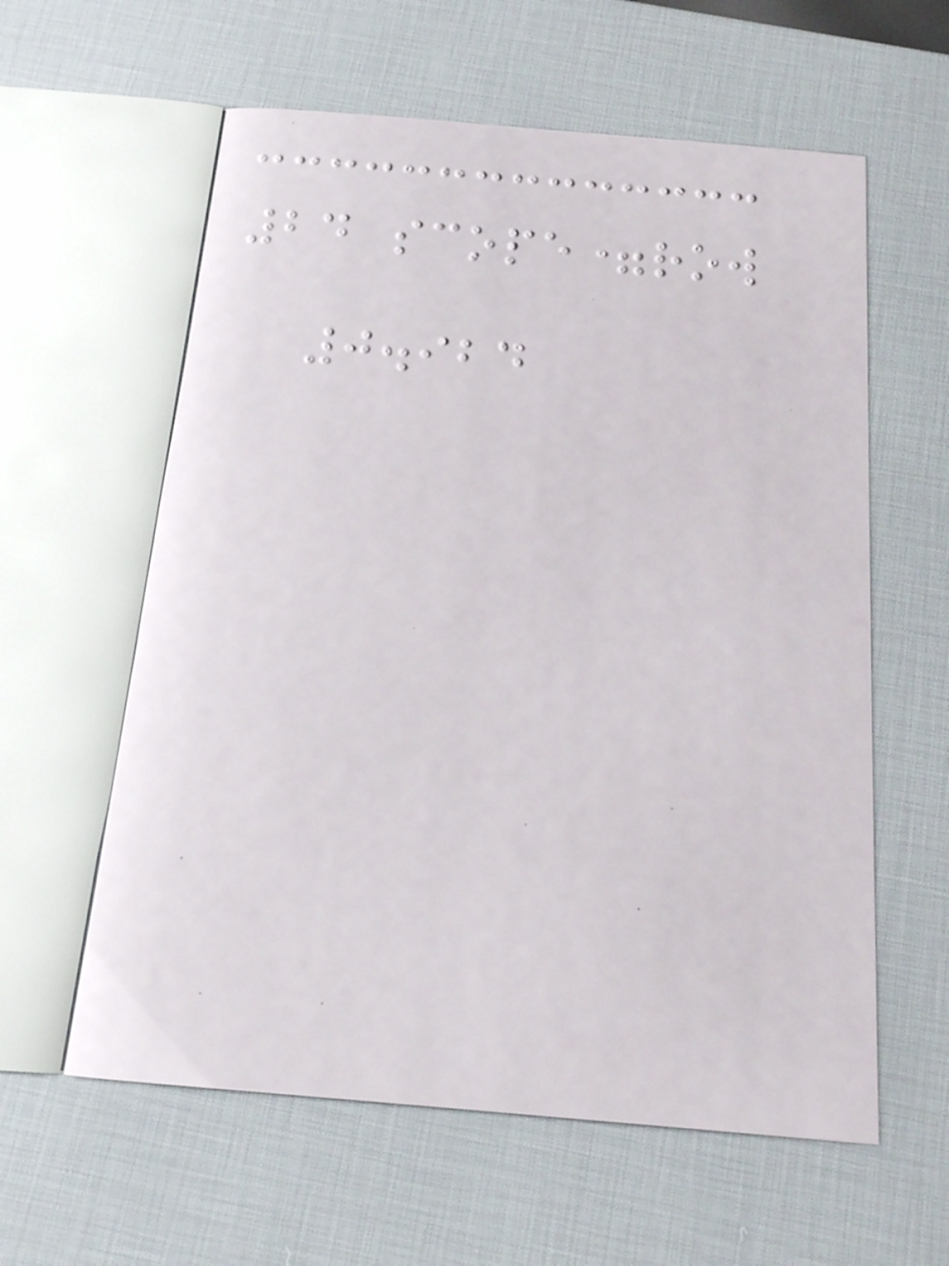24 scope=row
0.924
